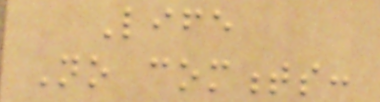Life
No comments:
